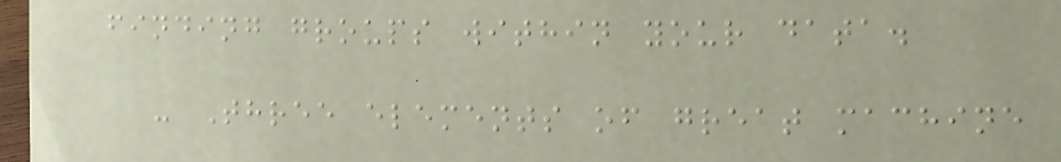finding groups within your data.
- Three elements of great machine
